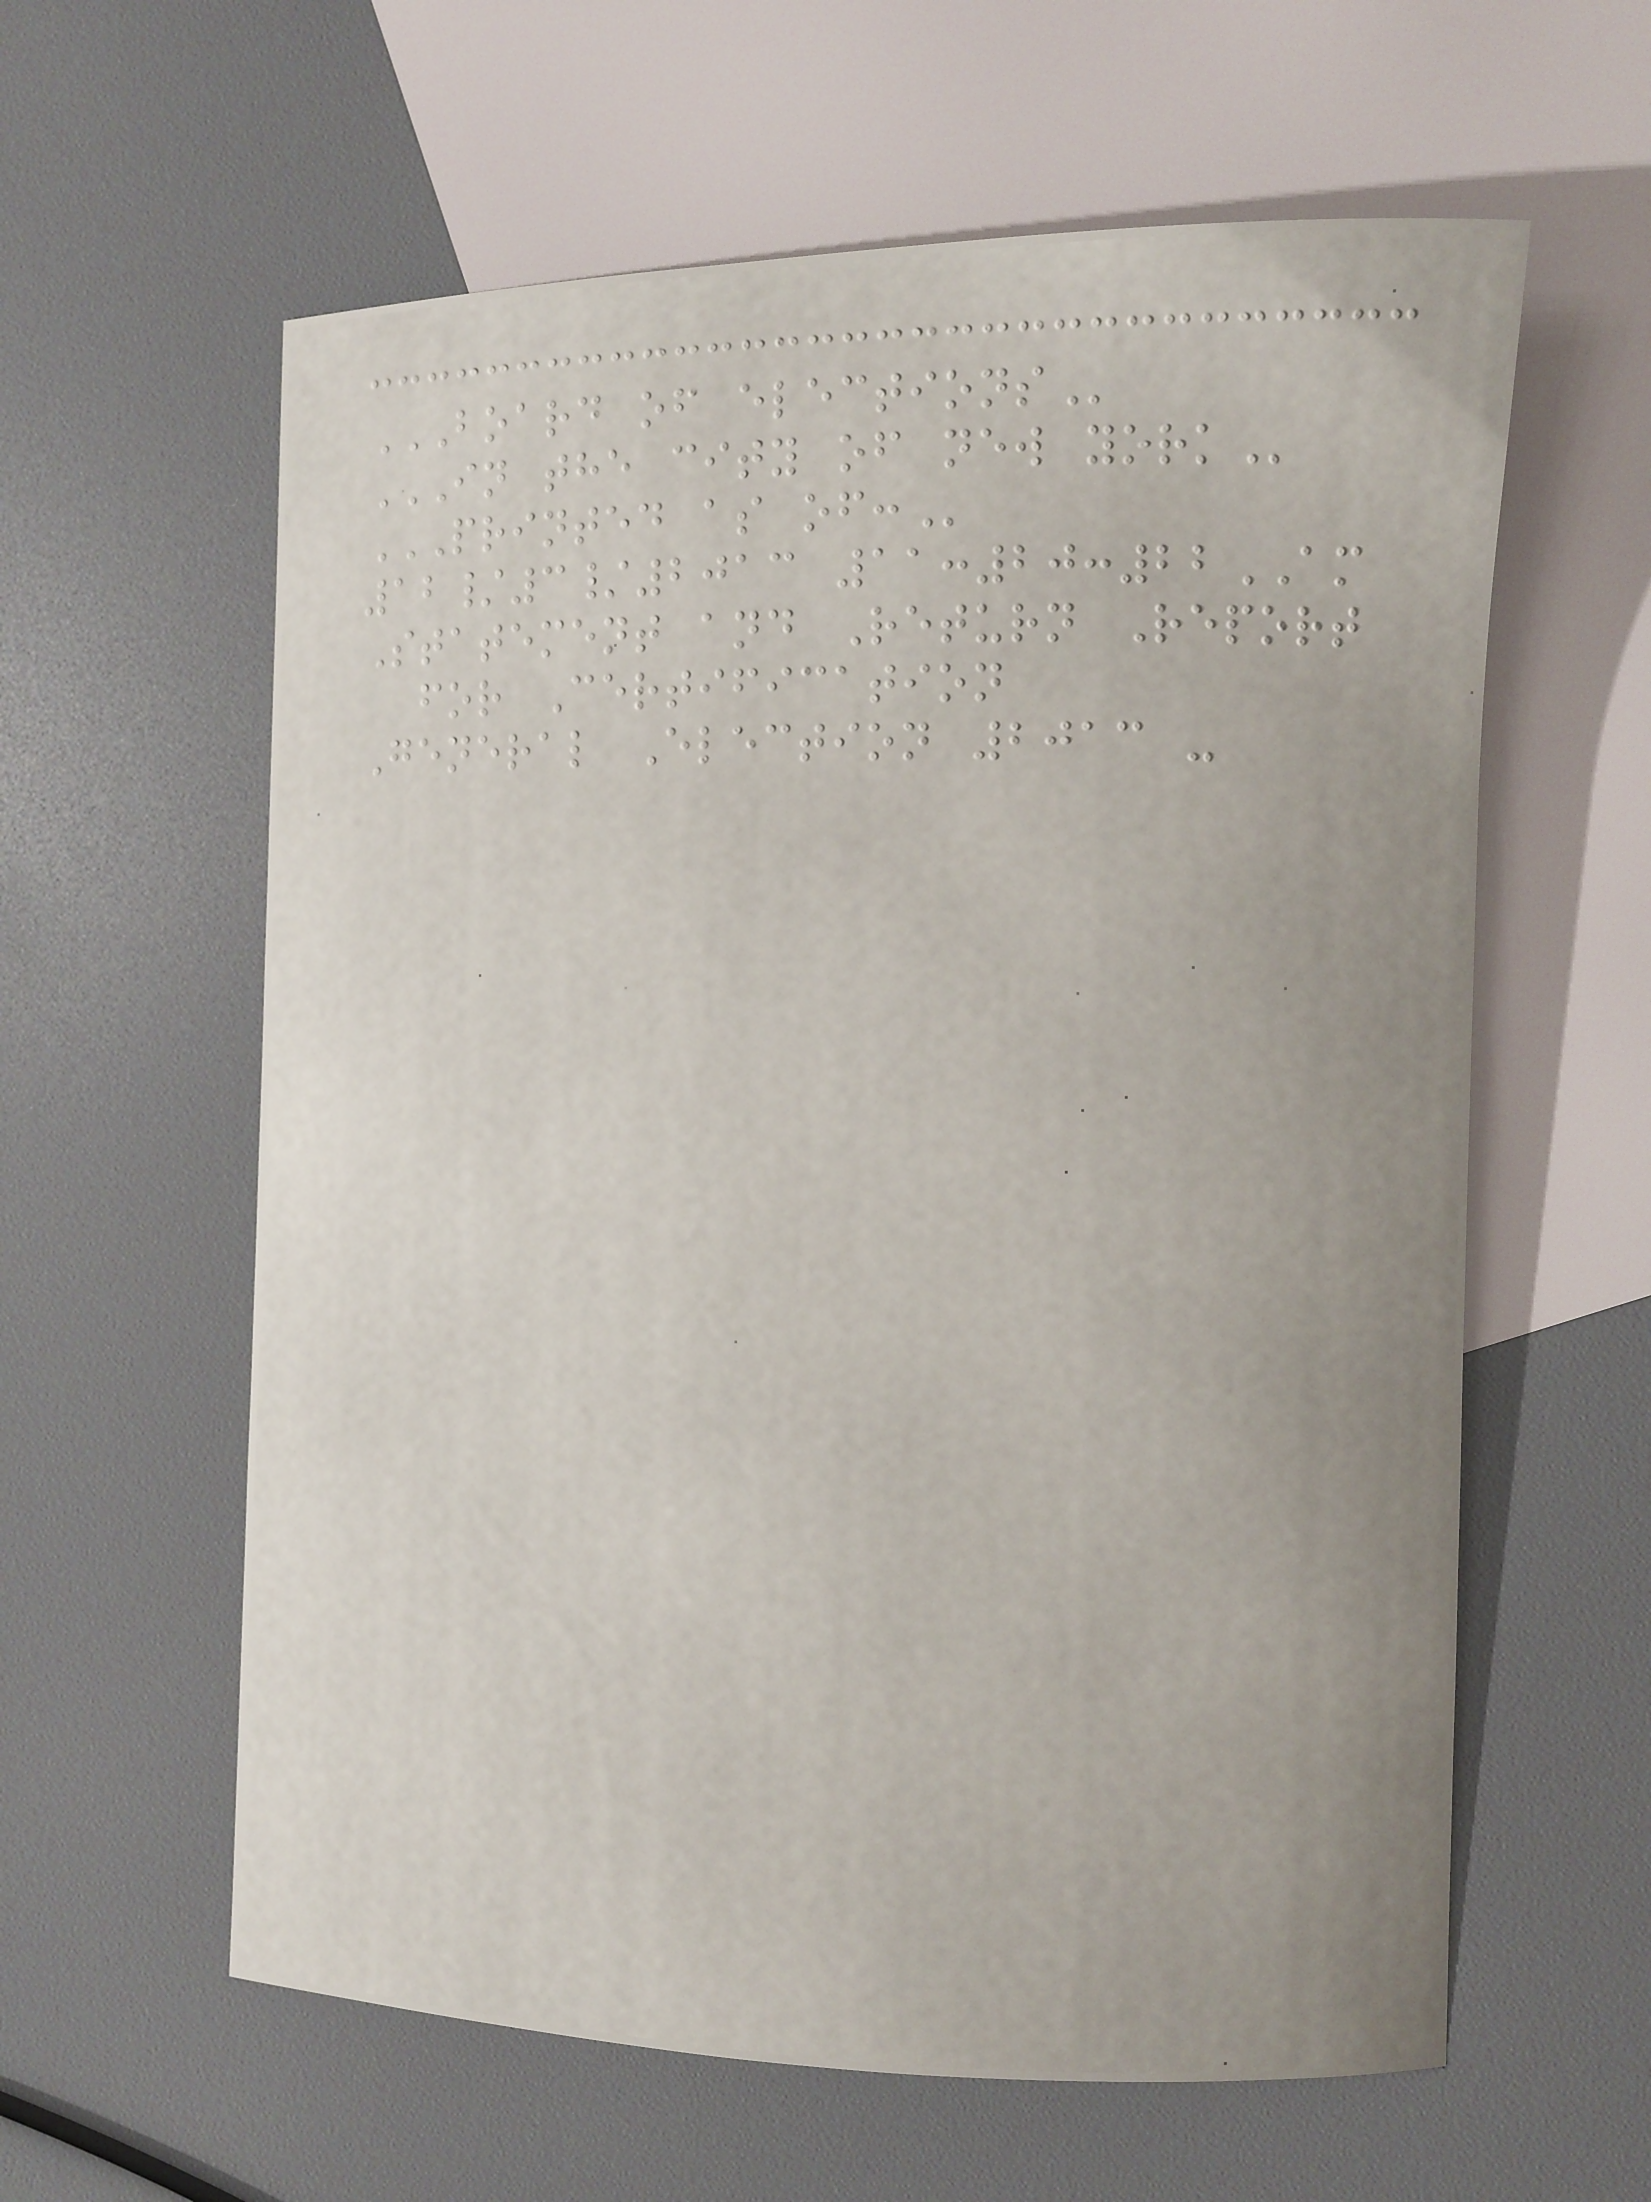BOARD OF ELECTIONS
IN THE CITY OF NEW YORK
PRINTED AS OF:
12/3/2013 11:20:22AM
Statement and Return Report
for Certification
General Election 2013 -
